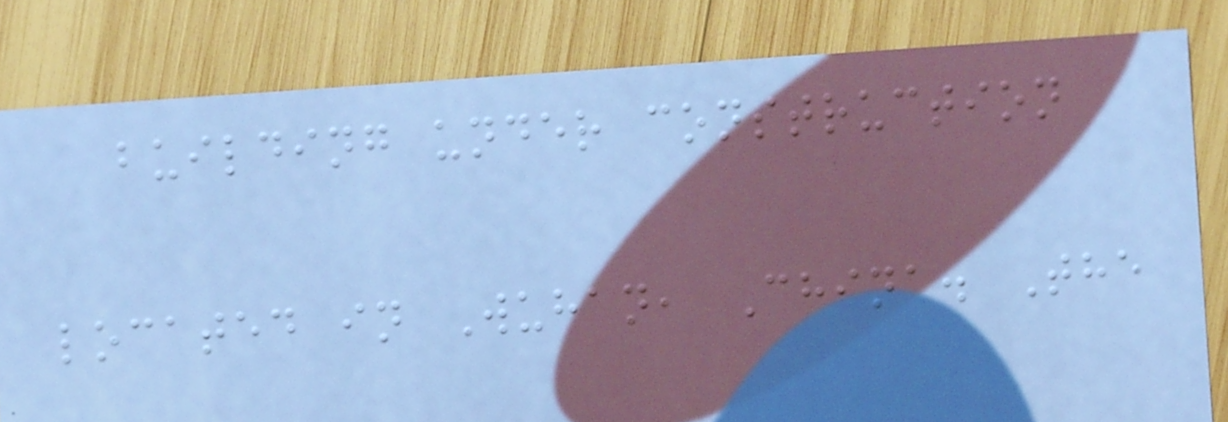building under construction
located in Wuhan, China. The
